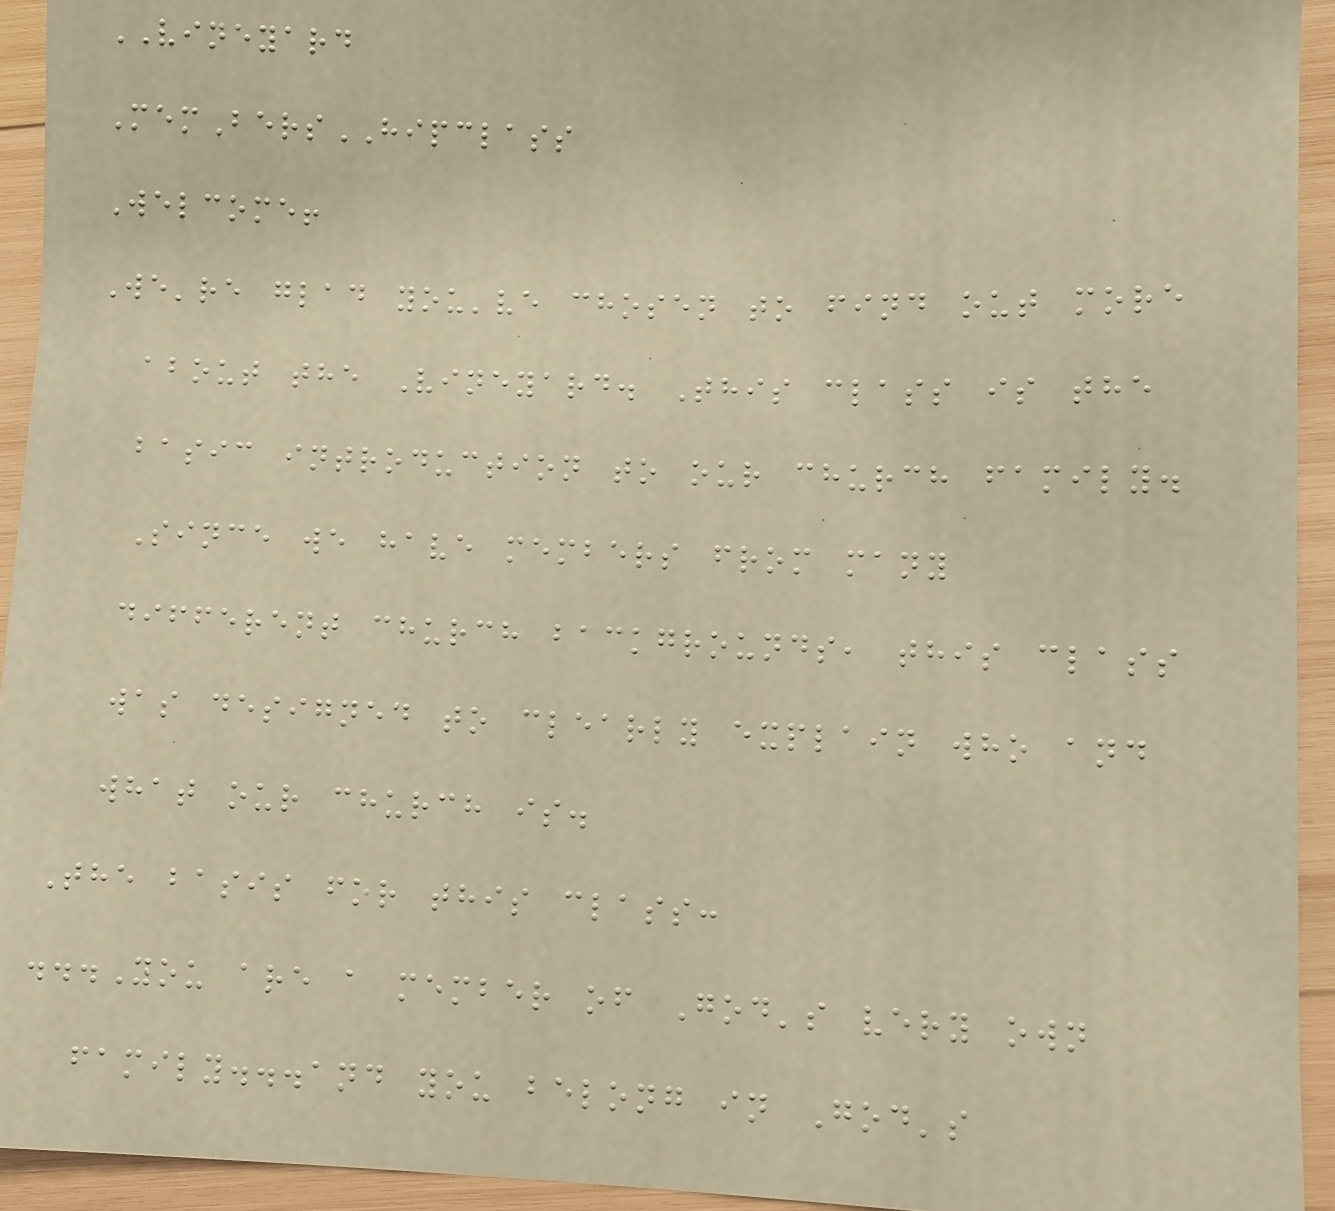VINEYARD
MemBersHIPCLASS
Welcome!
We're glad you've chosen to find out more
about the Vineyard. This class is the
basic introduction to our church family.
Since we have members from many
different church backgrounds, this class
was designed to clearly explain who and
what our church is.
The basis for this class:
...You are a member of God's very own
family...and you belong in God's
